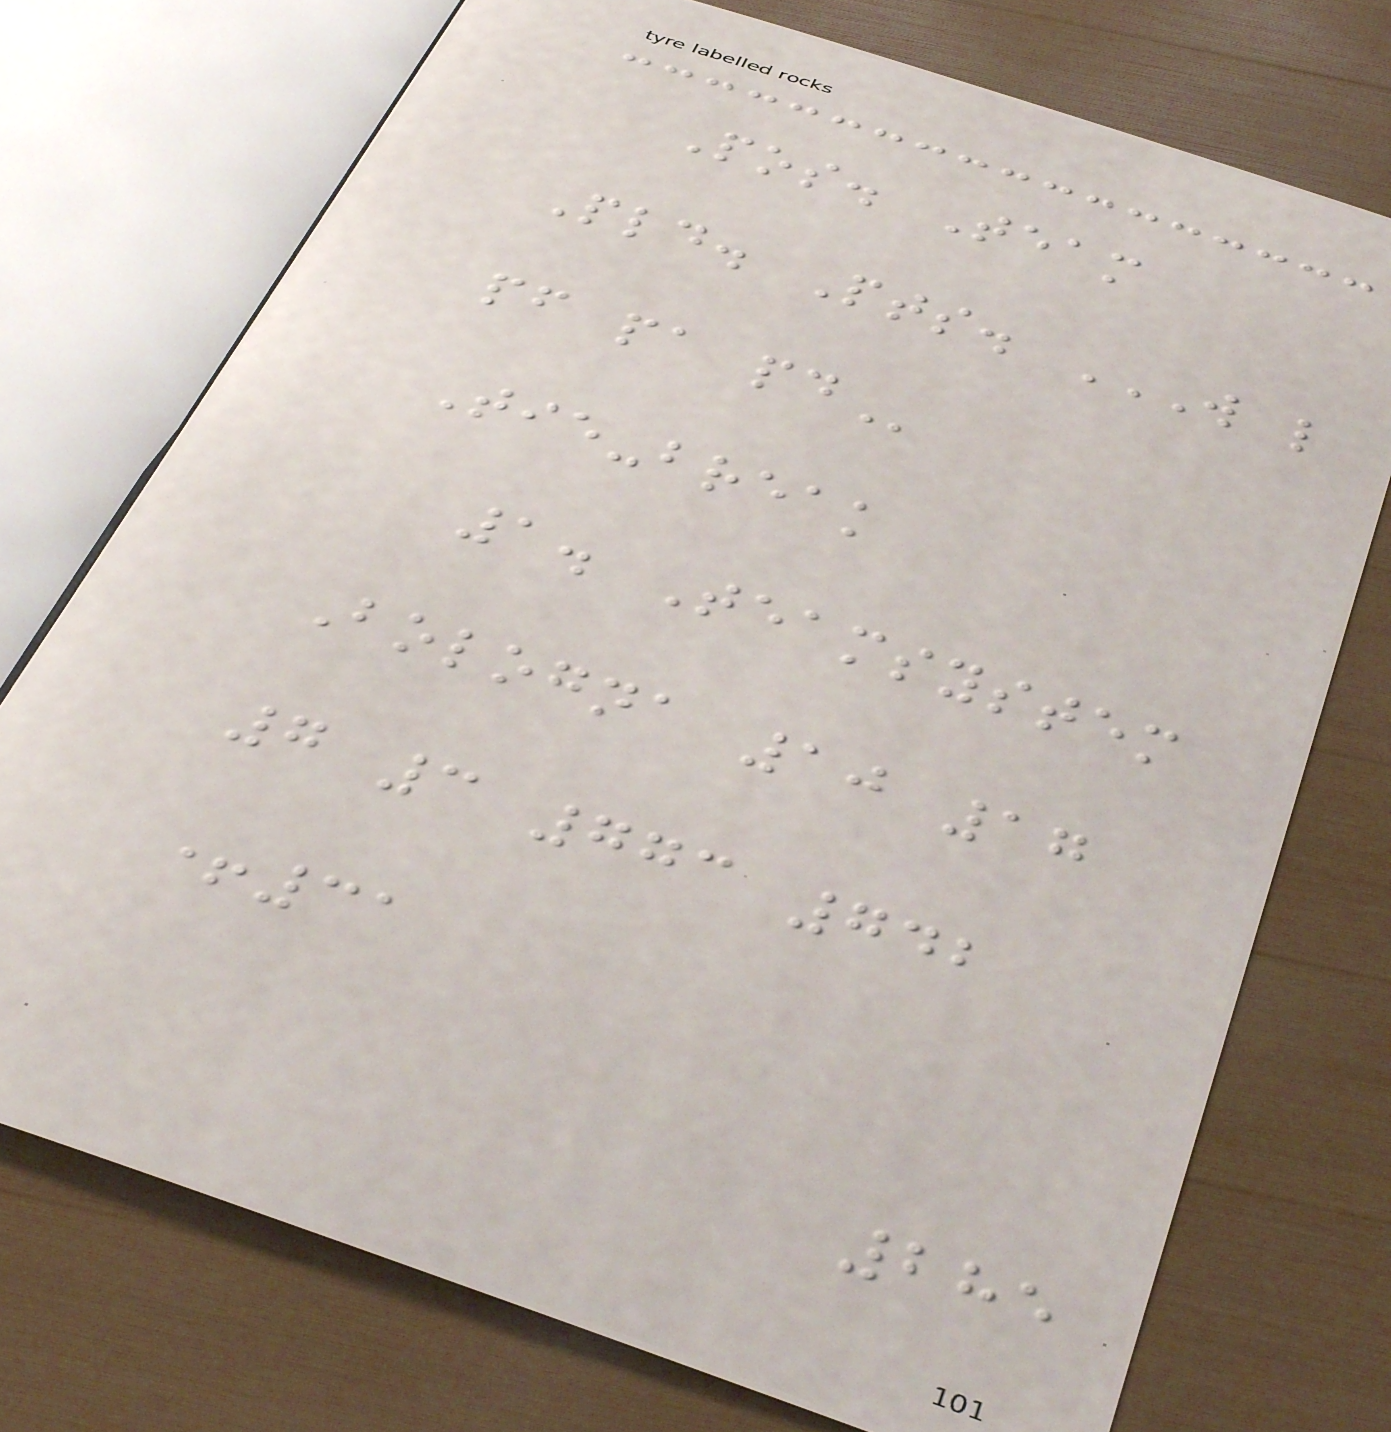Pos. Team
Pld. Pts. W L
PF PA PD
Tie-break
1. Teamsystem
Bologna 10 17
7 3 773 742
+31
285
